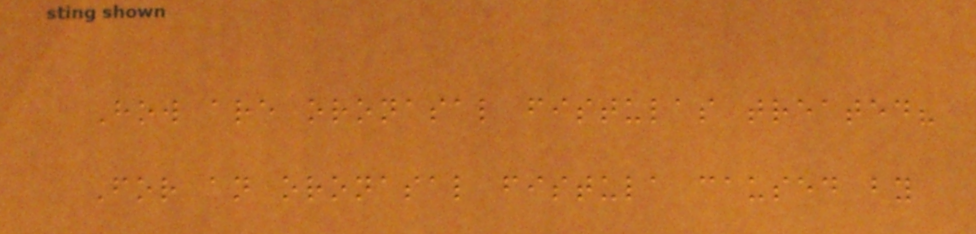How are oronasal fistulas treated?
For an oronasal fistula caused by
